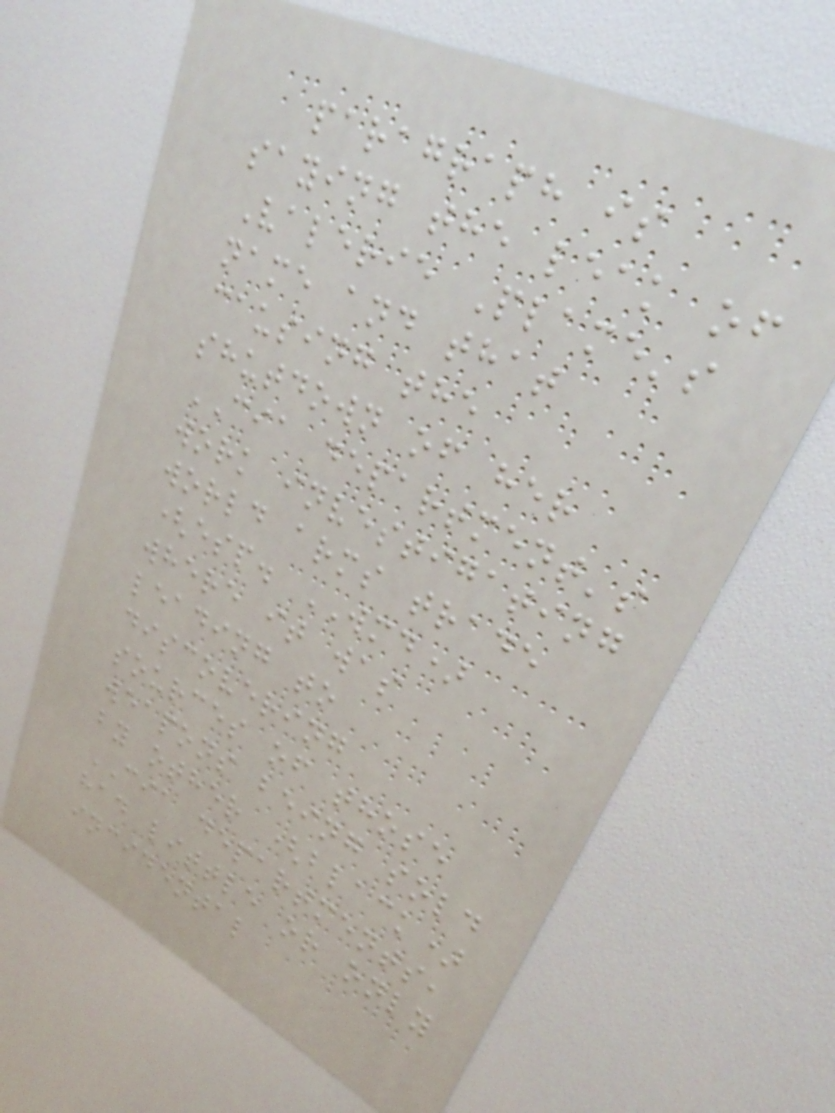paragraph is
saying the leak of
Valerie Plame's
name and that
causing the
shutdown of her
CIA department's
work investigating
world arms trade
(esp. WMD)
where it was
leading to
discovering
sources of those
weapons being sold
by other (black)
CIA departments,
had little or only
incidental
